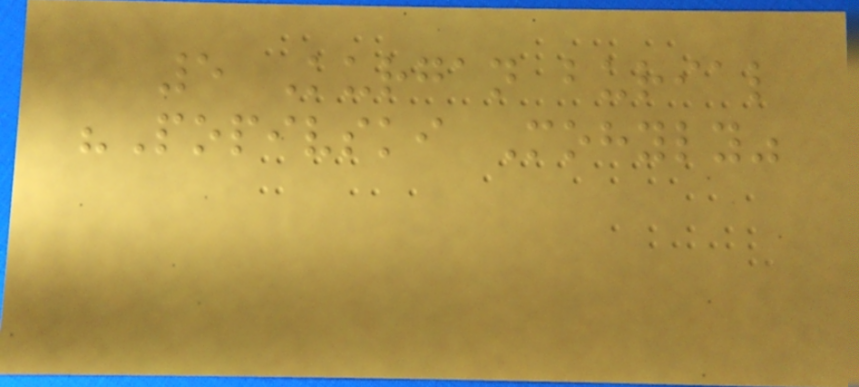5 Kurgan burial
"Popivski Mohyly"
